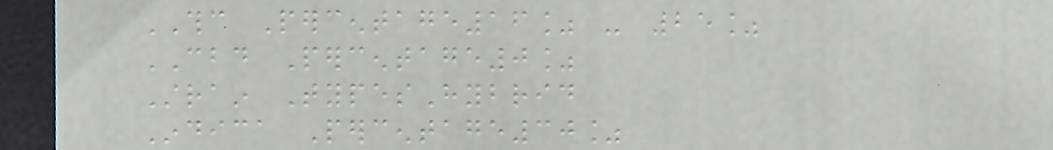THC Percentage16% - 25%
CBD Percentage0%
Strain TypesHybrid
Indica Percentage30%
